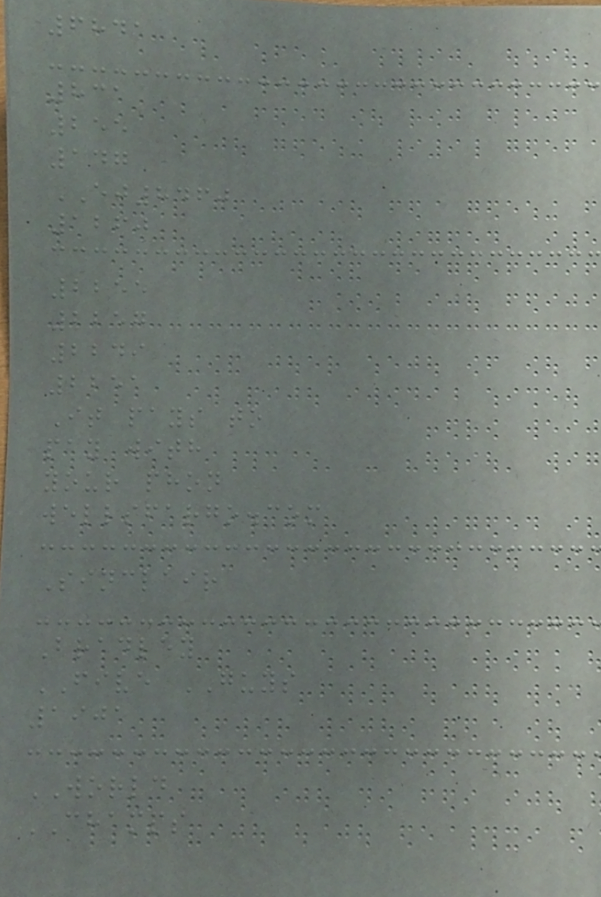6841
831
255
147
EJ8460
1260
2255
2257
2249
2251
It pays to
pay with
your phon
wellsfargo.com
Sinclair
Bradley
FIVE GUYS
1901
WORLD
CHAMPS
